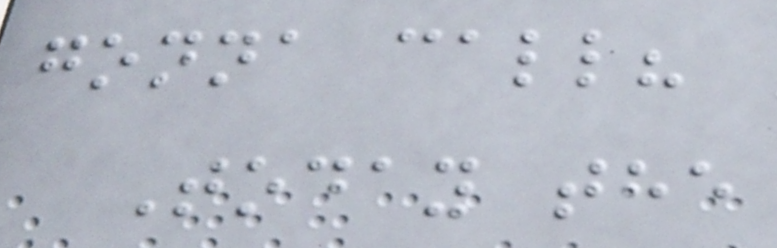gonna call?
Today the
